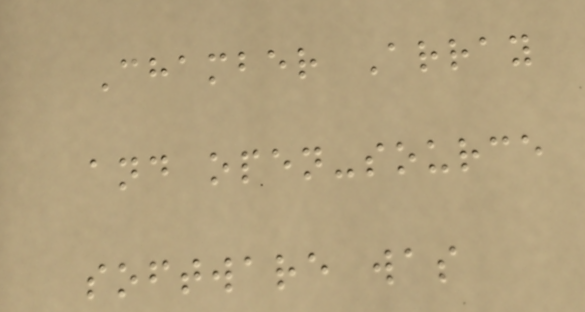Chamber Array
and open-source
software was
